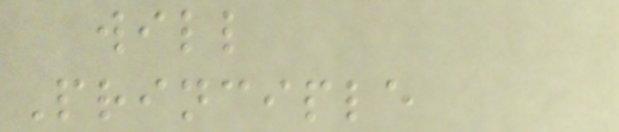will
Principle
